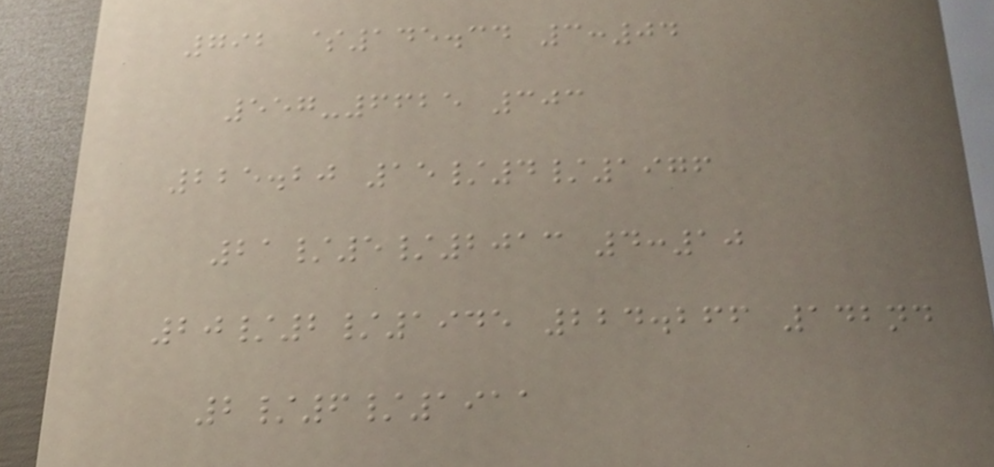792 $145.34 3:04
557-6625 303
225.20 15/4/1976
21/5/2013 4:10
20/2/1945 224.266 142nd
2/6/1911
